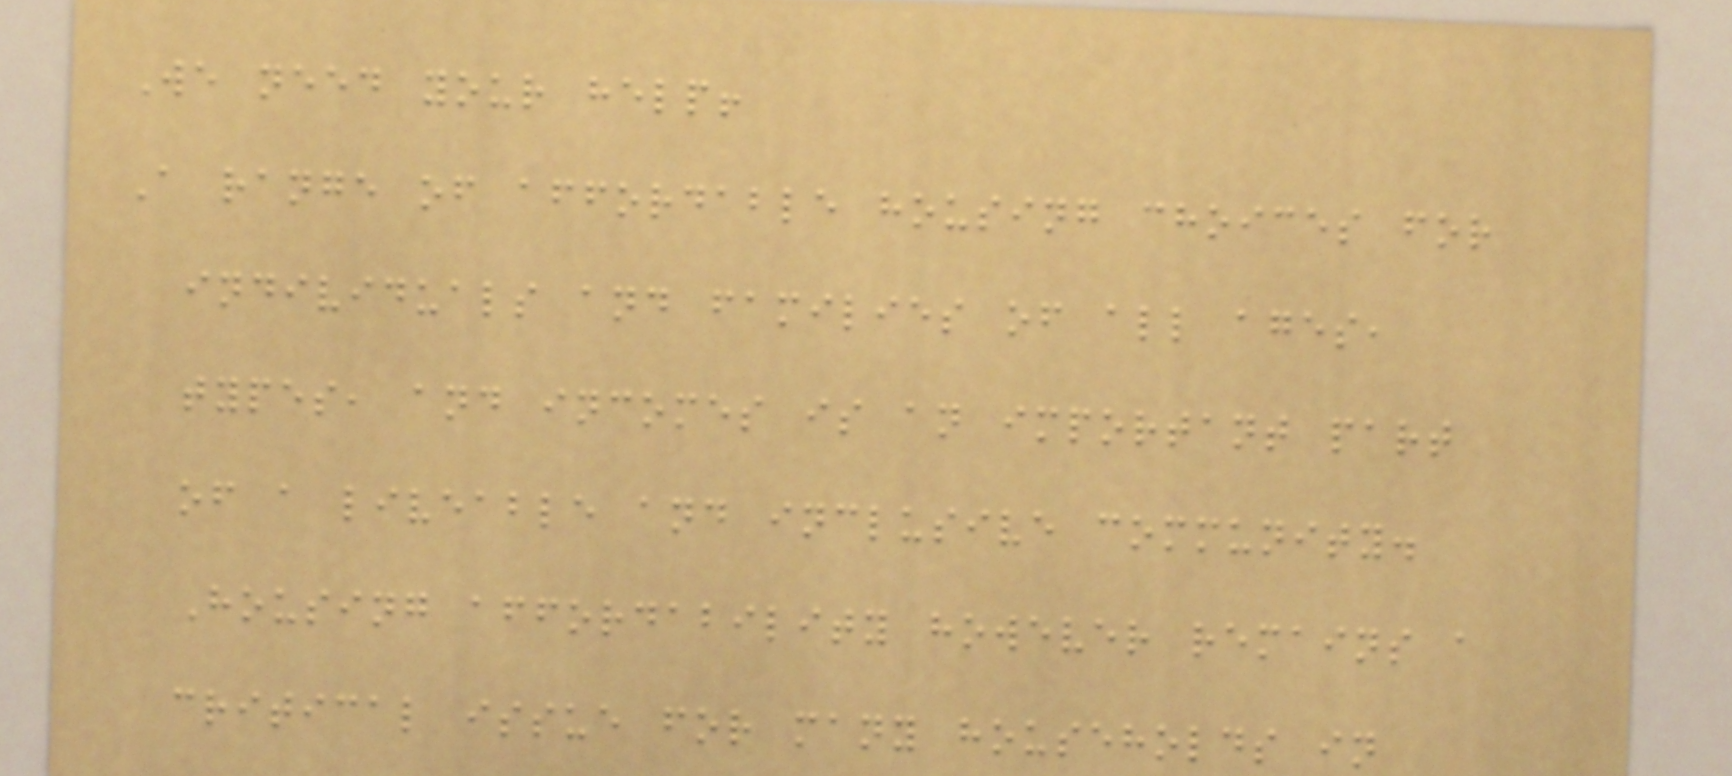We need your help!
A range of affordable housing choices for
individuals and families of all ages,
types, and incomes is an important part
of a liveable and inclusive community.
Housing affordability however remains a
critical issue for many households in
